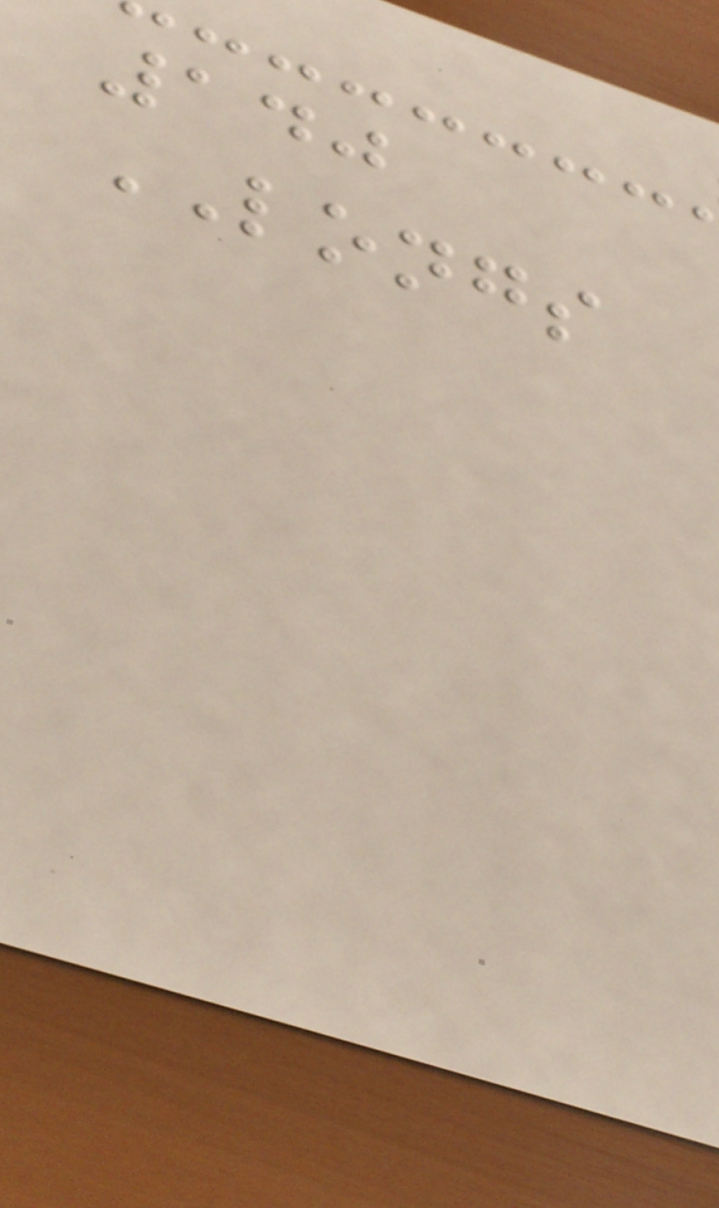140
LONGS
